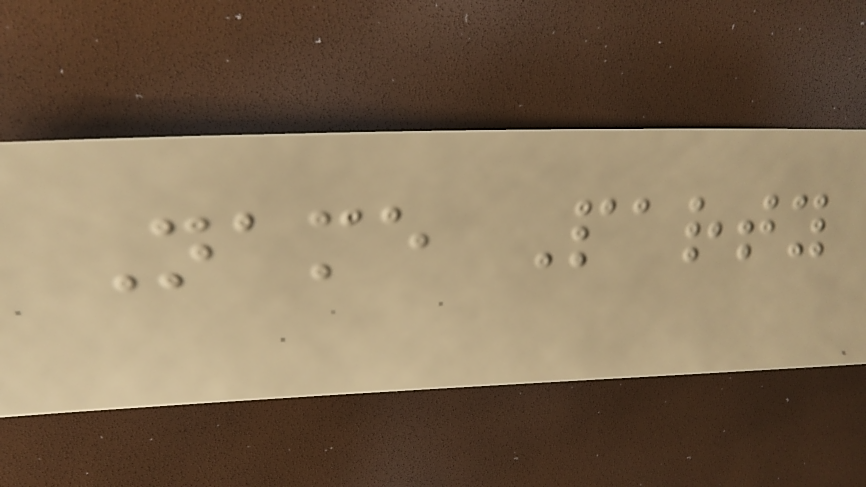Name Party
